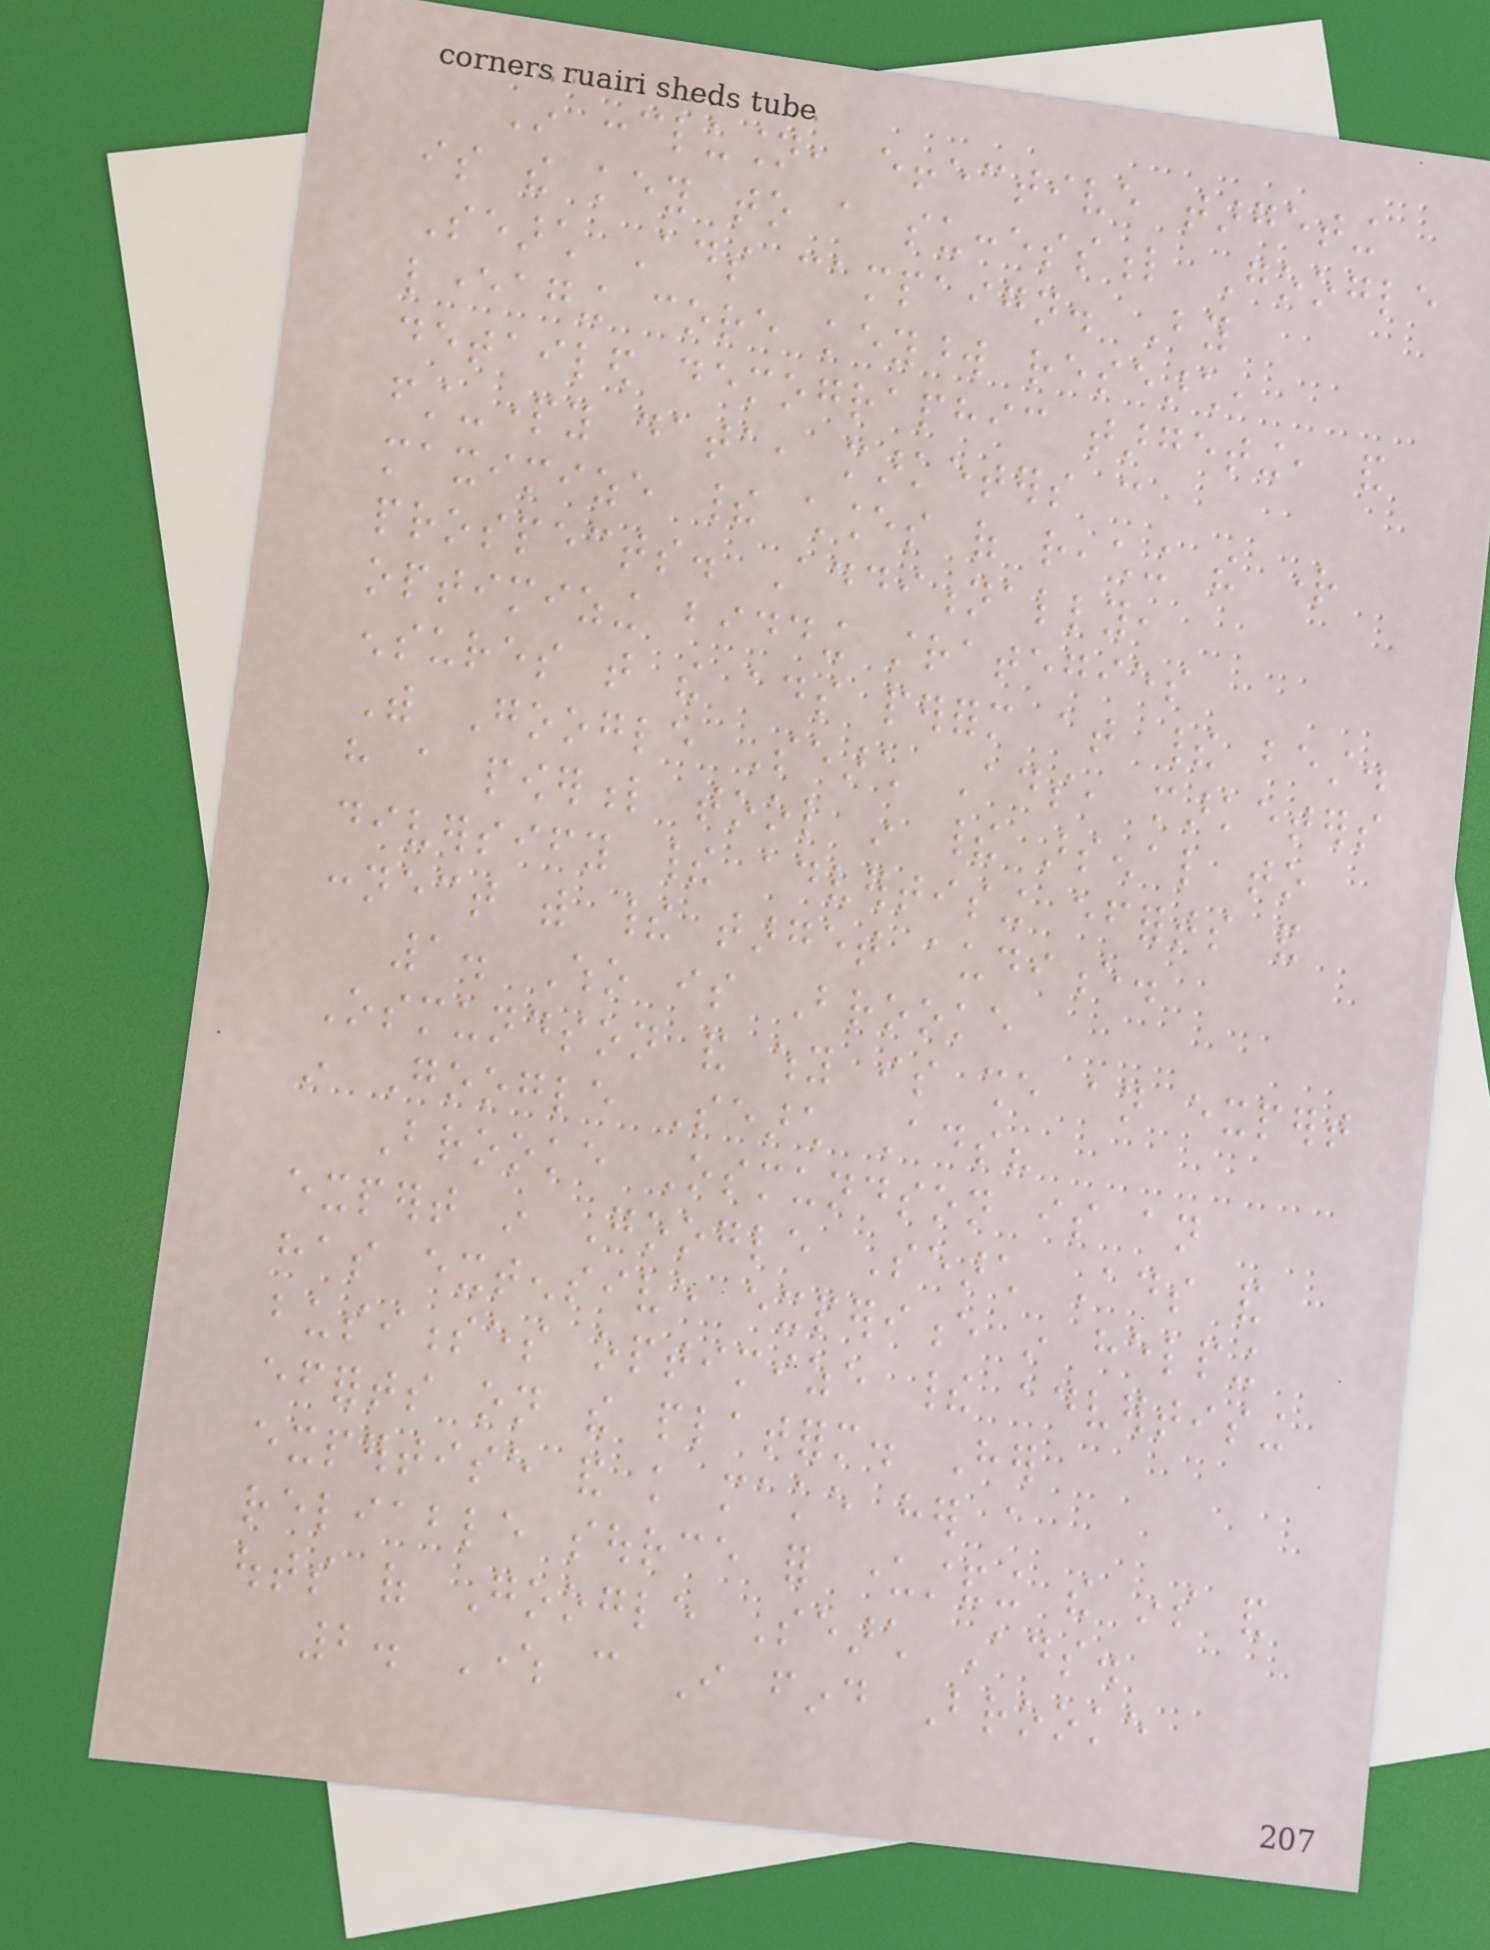In conclusion, effective targeting
is the key to a successful Google
Search Ads campaign. By
leveraging core keyword research,
detailed demographic targeting, and
first-party data, marketers can
maximize their chances of reaching the right
prospects. Additionally,
optimizing bidding strategies
ensures that the ads perform at their best.
With Google Search Ads, marketers
have a powerful tool in their arsenal to
diversify their advertising efforts and
connect with their target audience.
1. Who is Brooke
Osmundson and why is she an expert
in Google Search Ads?
Brooke Osmundson is an
expert in Google Search Ads and
has extensive experience in helping
businesses optimize their advertising
efforts on the platform. Her
expertise and knowledge make her a
reliable source for understanding the ins and
outs of Google Search Ads.
2. Where can I find Brooke
